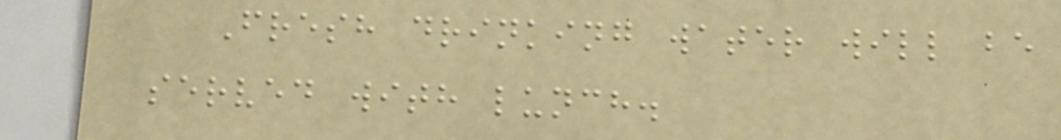Fresh drinking water will be
served with lunch.
